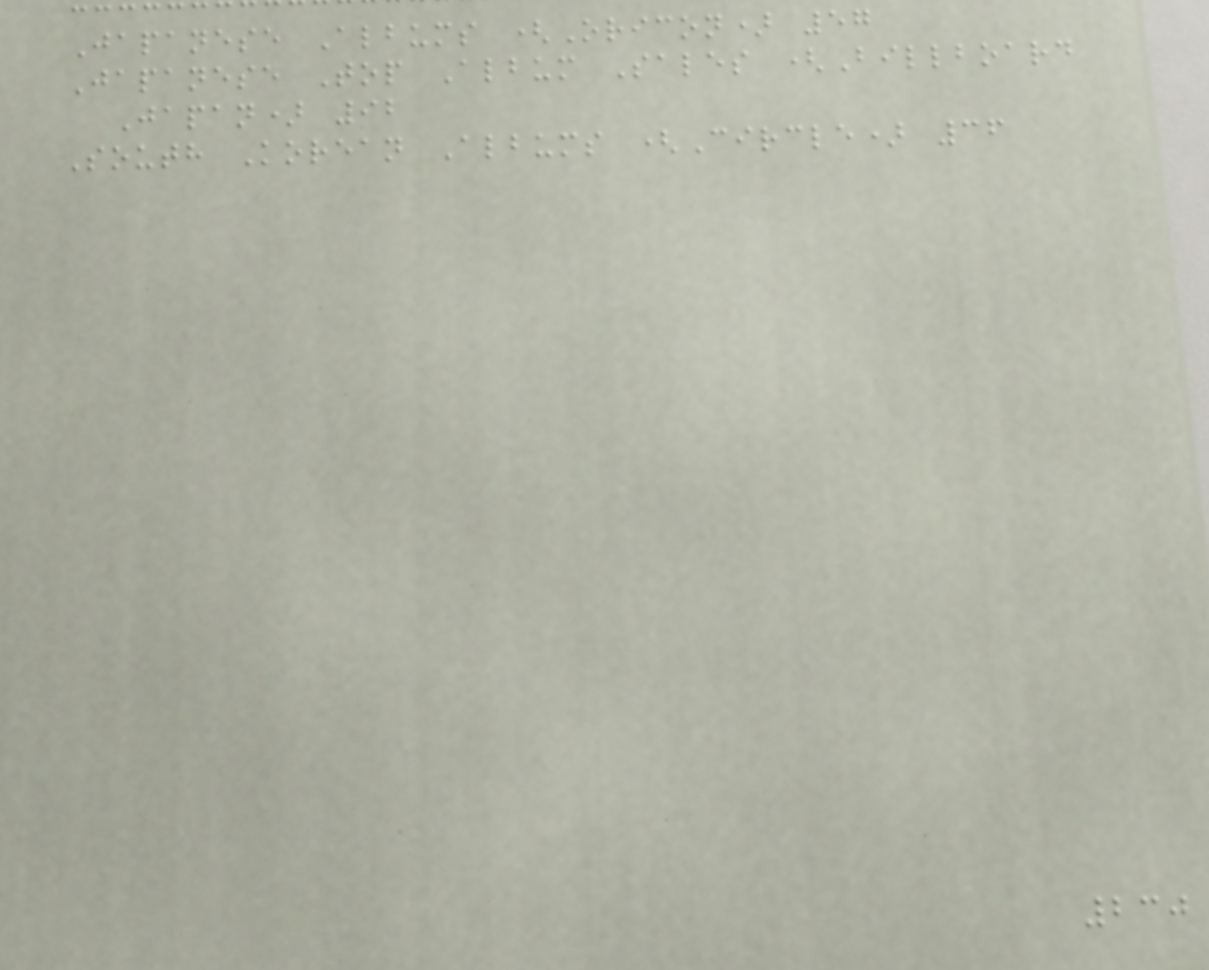Japanese Albums (Oricon) 57
Japanese Top Album Sales (Billboard
Japan) 92
South Korean Albums (Circle) 36
230
